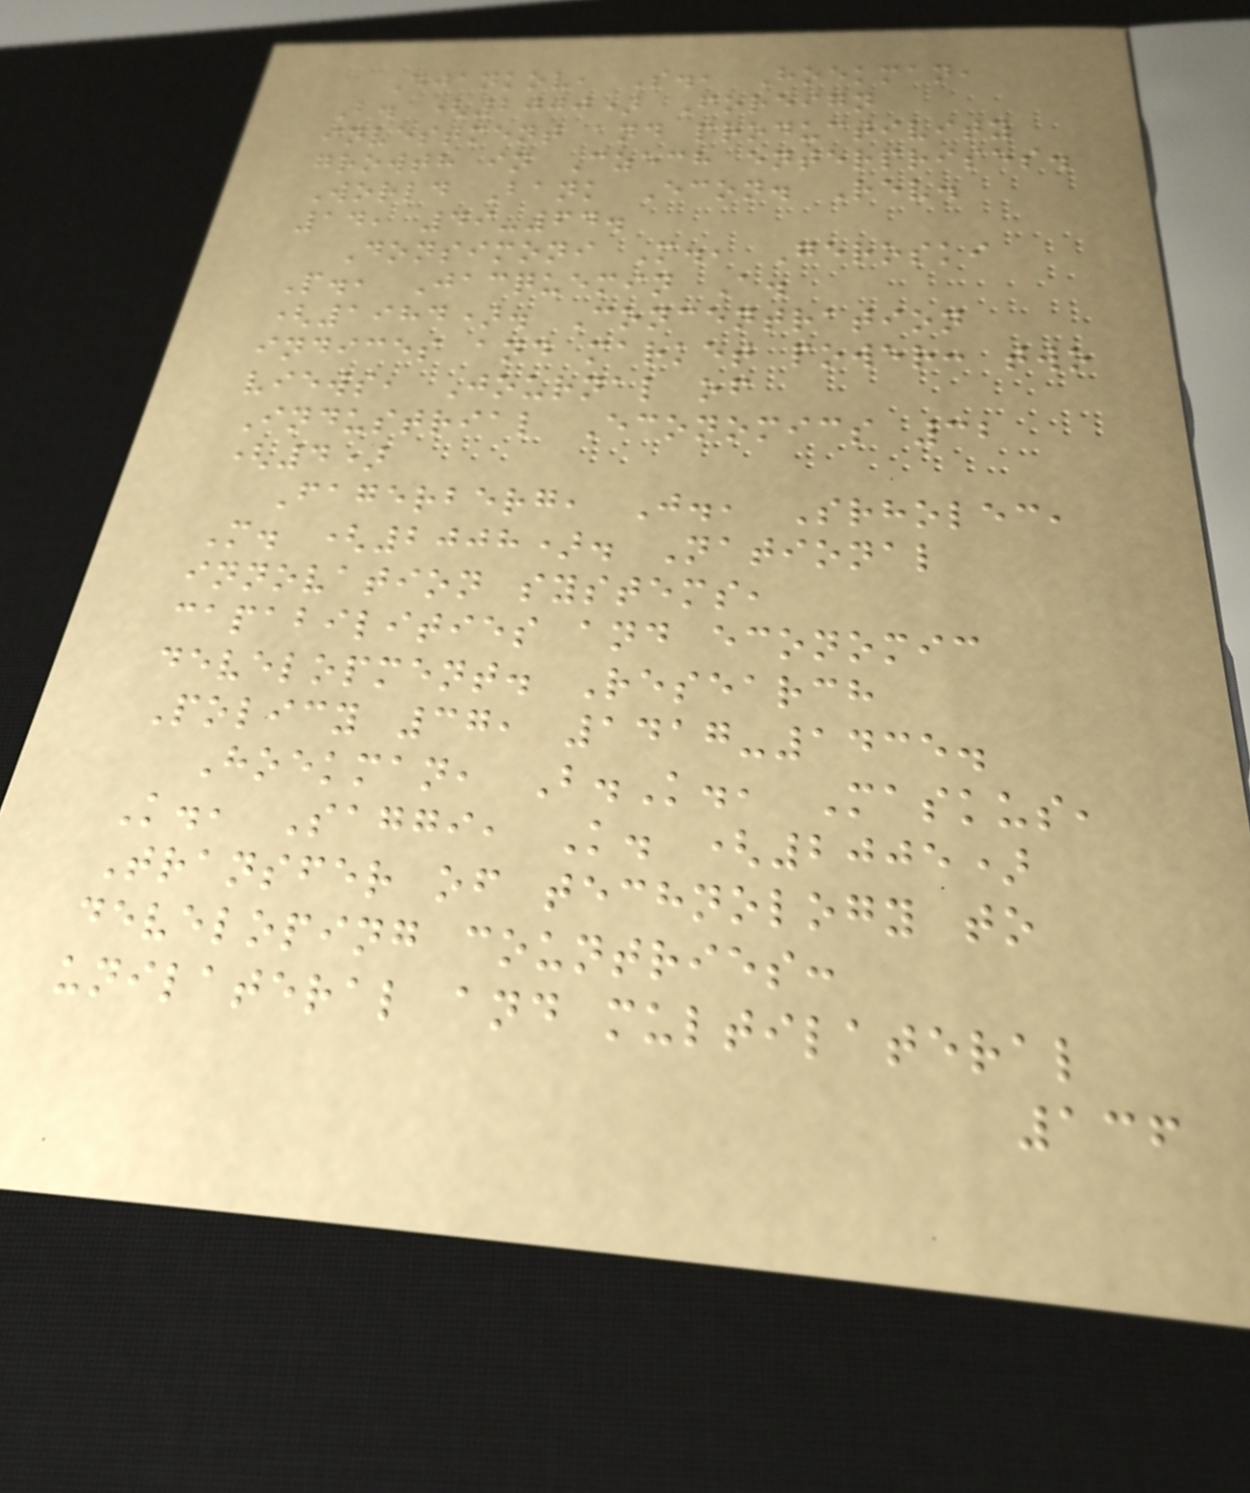Djankov, S., Hoekman,
B. (2000) Foreign
investment and productivity
growth in Czech enterprises.
World Bank Econ. Rev.
14, 49-64.
Donsimoni M., Geroski
P., Jacquemin A.
(1984). Concentration
indices and market power: two
views, Journal of
Industrial Economics 32
(4)
Fagerberg, J., Srholec,
M. (2008). National
innovation systems,
capabilities and economic
development. Research
Policy 37, 1417-1435.
Hoekman, B.K., Maskus,
K., Saggi, K. (2005)
Transfer of technology to
developing countries:
unilateral and multilateral
136
